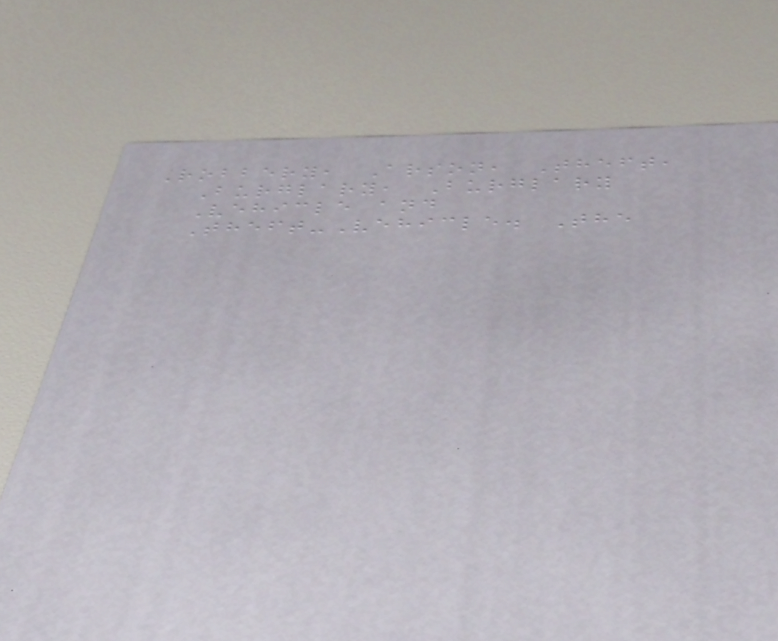Robbery, Arson, Theft,
Burglary, Burglary
Vehicle and
Theft-Vehicle. The
